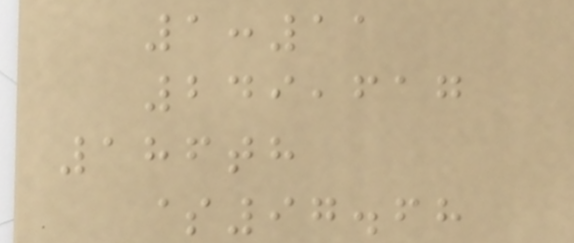1:11
249,617
186th
$97.68
